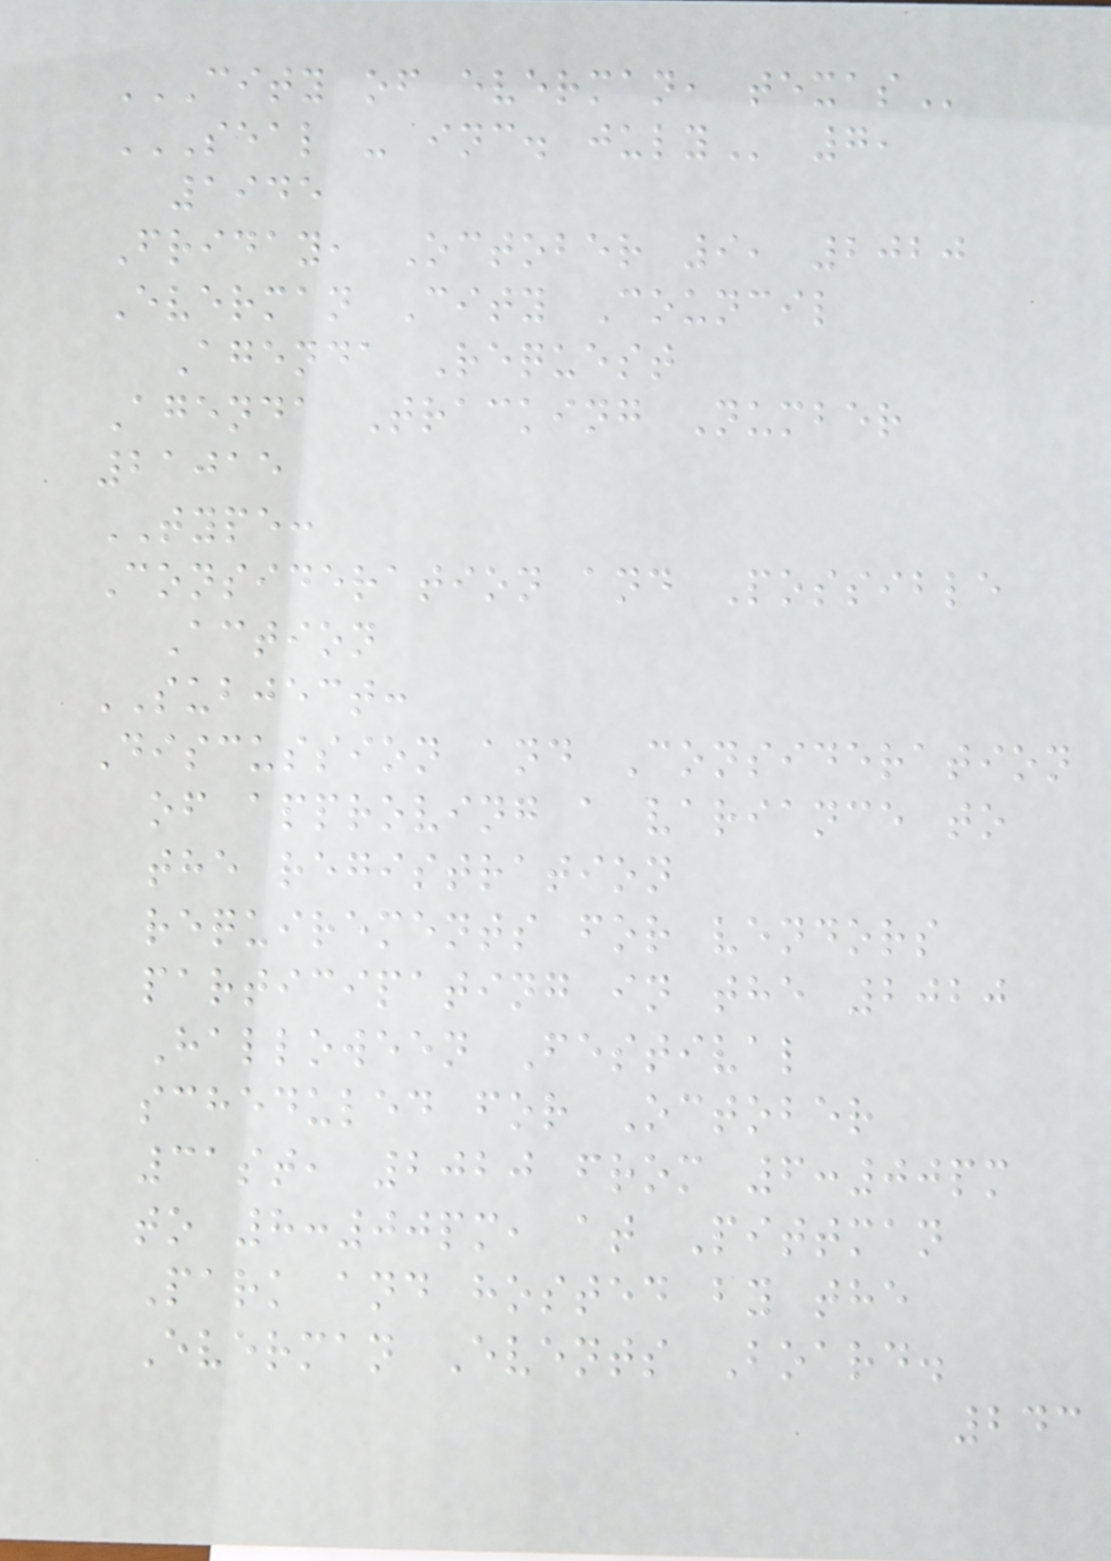CITY OF EVERMAN, TEXAS
SEAL - INC. JULY 7,
1945
Friday, October 9, 2020
Everman City Council
Agenda Request
Agenda Tracking Number
21015
TYPE:
Consideration and Possible
Action
SUBJECT:
Discussion and Consideration
of approving a variance to
the registration
requirements for vendors
participating in the 2020
Halloween Festival
scheduled for October
31st, 2020 from 6:00pm
to 8:00pm, at Pittman
Park and hosted by the
Everman Events Board.
243
